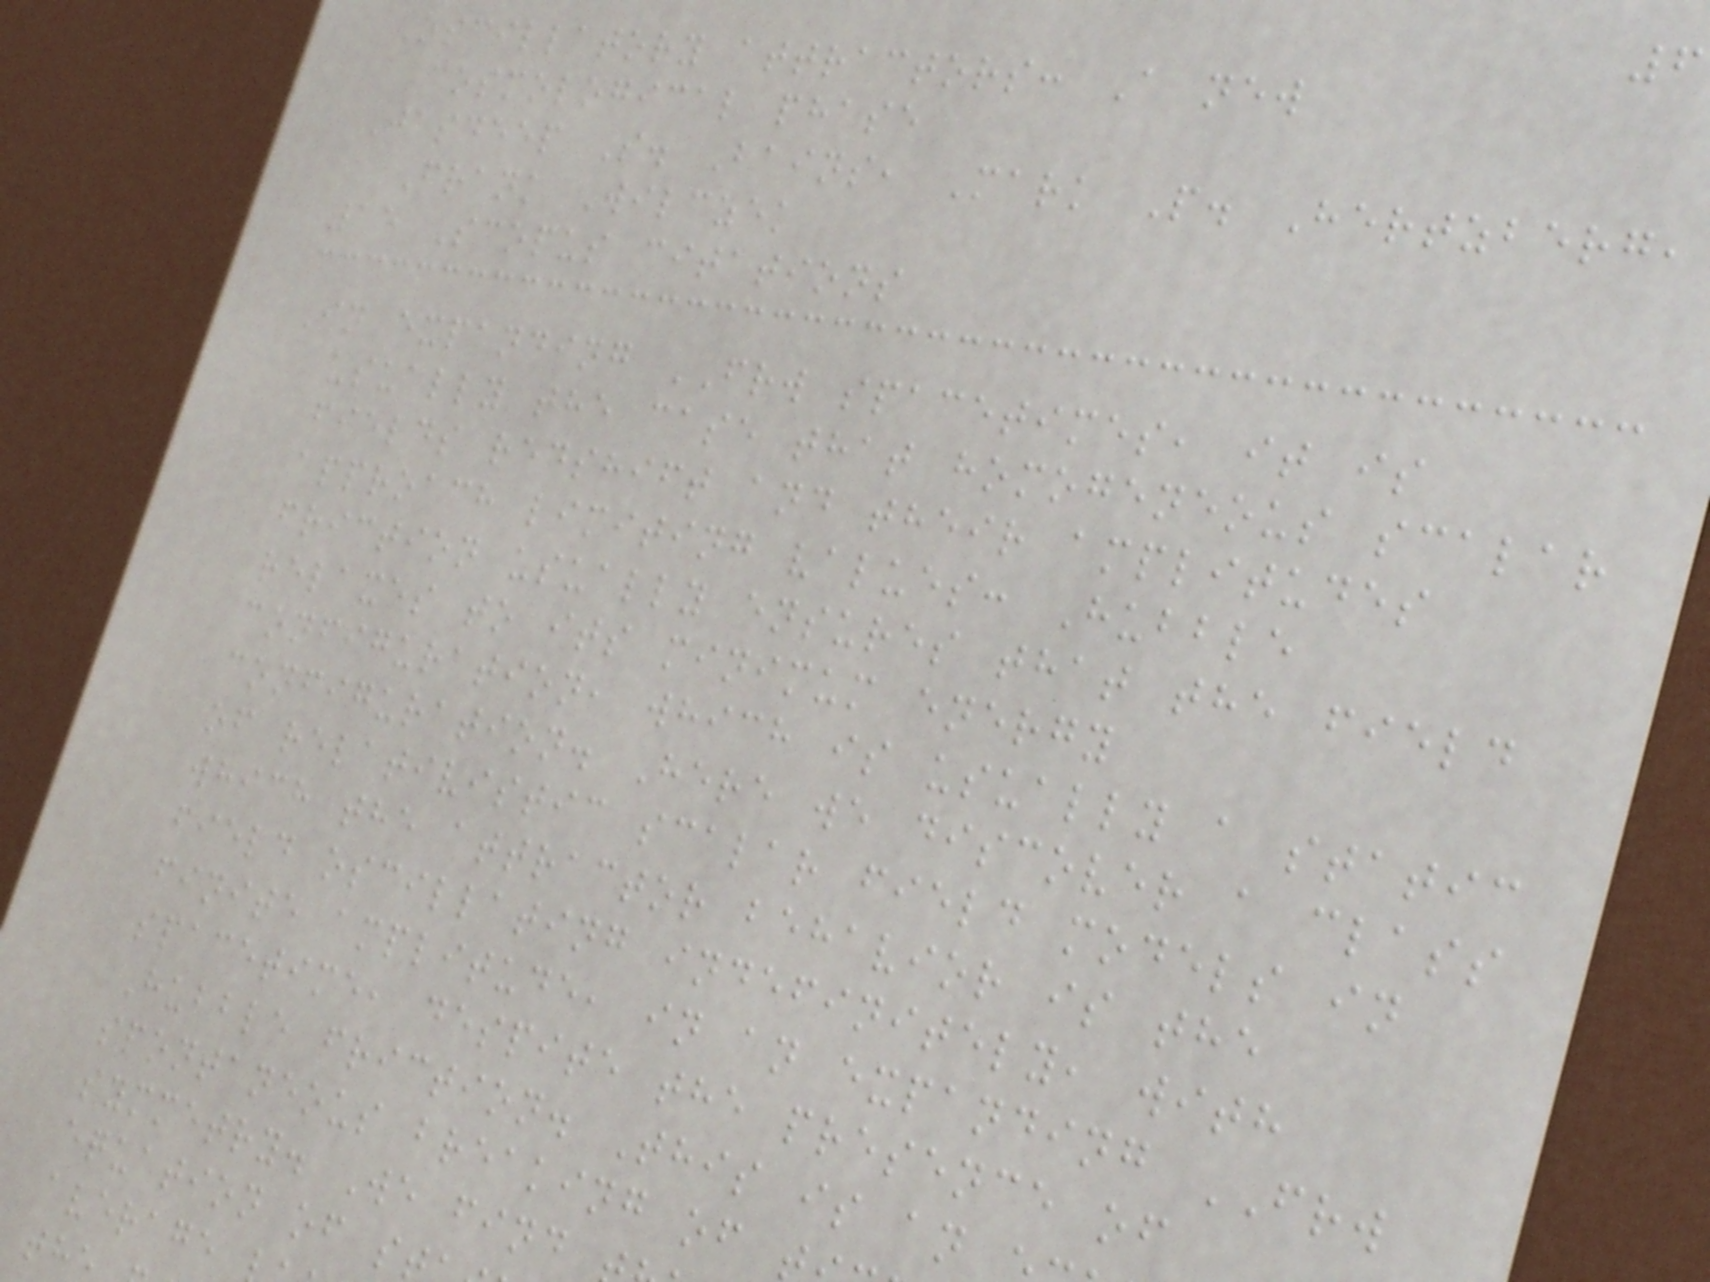Oscillatory attractors: A new
cosmological phase
Jasdeep S. Bains, Mark P. Hertzberg,
Frank Wilczek
15 Scopus citations
In expanding FRW spacetimes, it is
usually the case that homogeneous scalar
fields redshift and their amplitudes
approach limiting values: Hubble
friction usually ensures that the field
relaxes to its minimum energy
configuration, which is usually a static
configuration. Here we discover a class
of relativistic scalar field models in
which the attractor behavior is the
field oscillating indefinitely, with
finite amplitude, in an expanding FRW
spacetime, despite the presence of
Hubble friction. This is an
spontaneous breaking of
symmetry. We find
equation of s
